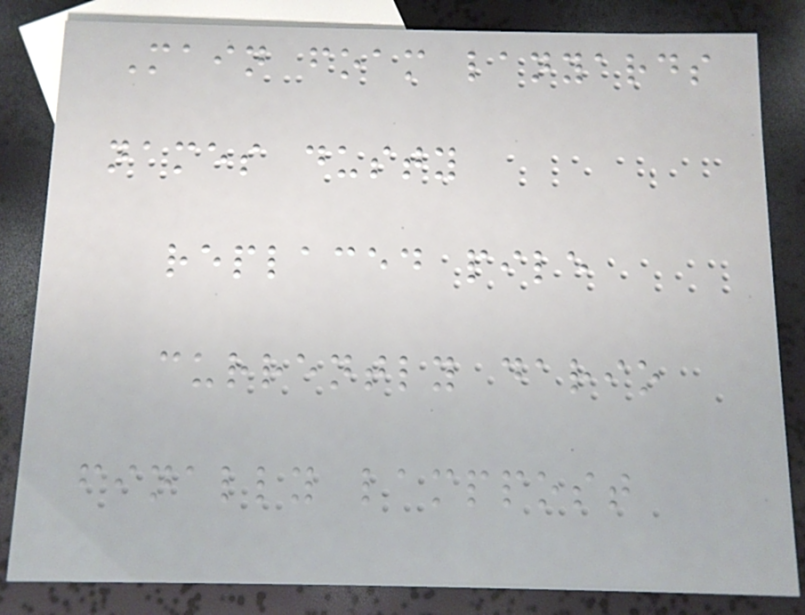Main foam lanyards
names dusty
replaced pile
currently dario
finally lamppost
